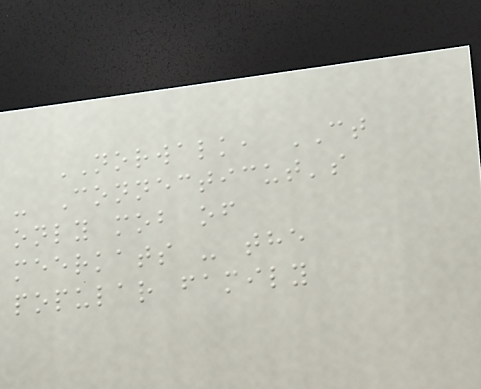NORWALK, CT
- Connecticut's
only mob of
meerkats - the
popular family
